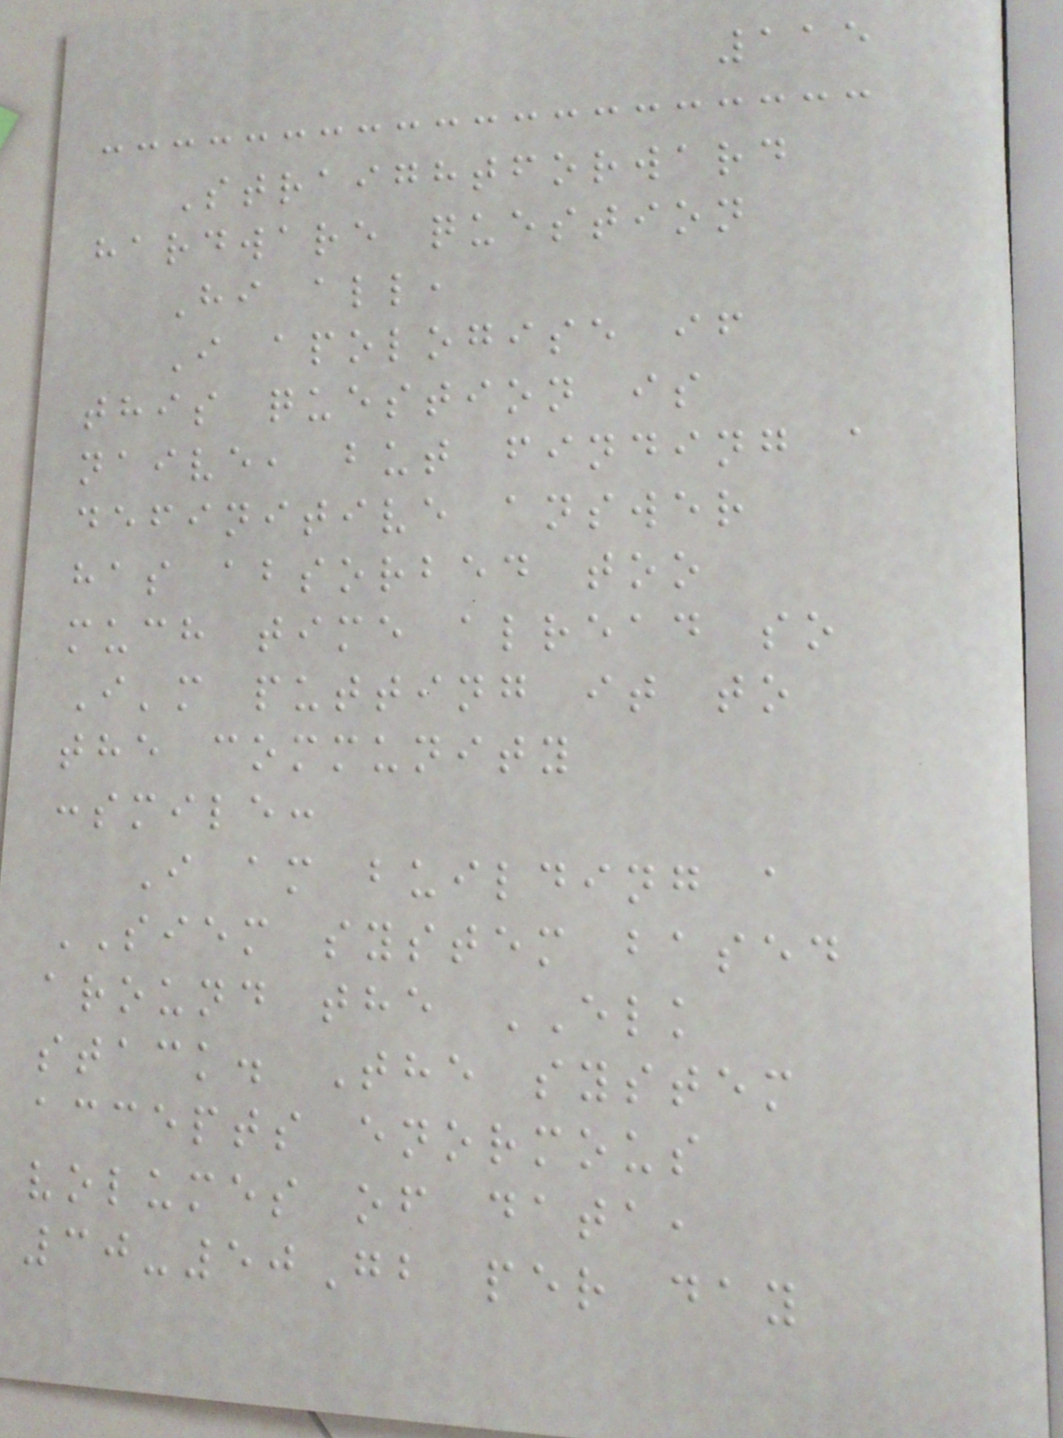115
Straightforward
hardware question
Hi all,
I apologise if
this question is
naive, but finding a
definitive answer
has absorbed too
much time alread so
I'm putting it to
the community
:smile:
I am building a
SIEM system based
around the ELK
stack. The system
accepts enormous
volumes of data,
30-50Gb per day
